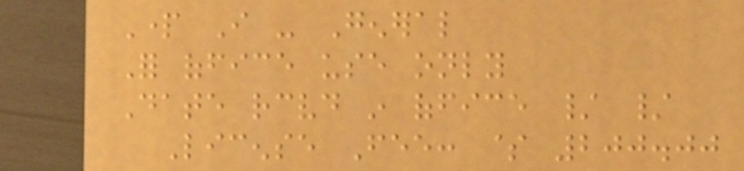Part I - General
For office use only
Date received in office / /
License Fee: $ 200.00
